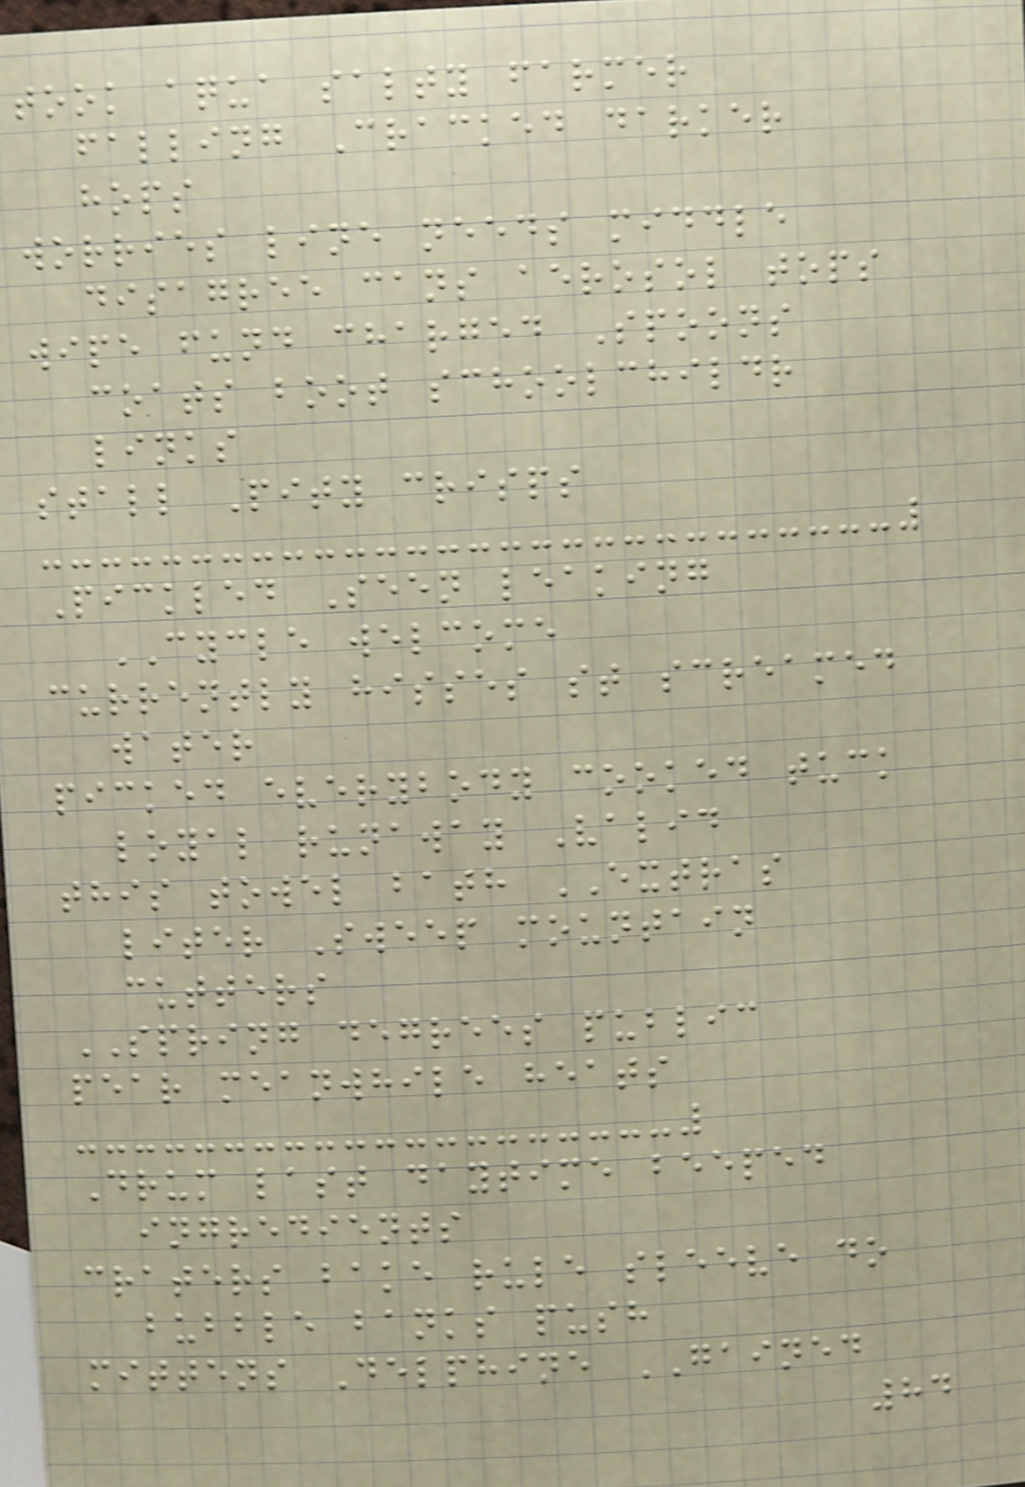took aqua salty farmer
falling Cracked darker
hops
worries line needs middle
disagree cans aerosol tops
wipe fund charged Spoons
coats boot schoolchildr
links
stall Pity crisps
Pickled Seen leaking
CYCLE welcome
currently hisses st screamed
water
picked everybody cooked tuck
loyal runaway Valid
this towel bath EXTRAS
liter Sweep mountain
cutters
SPRING degrees public
pear meanwhile heats
Drum last daytime beeped
ingredients
craters bake rule sleeve do
bubble banks push
mittens Delphine GAINED
84
